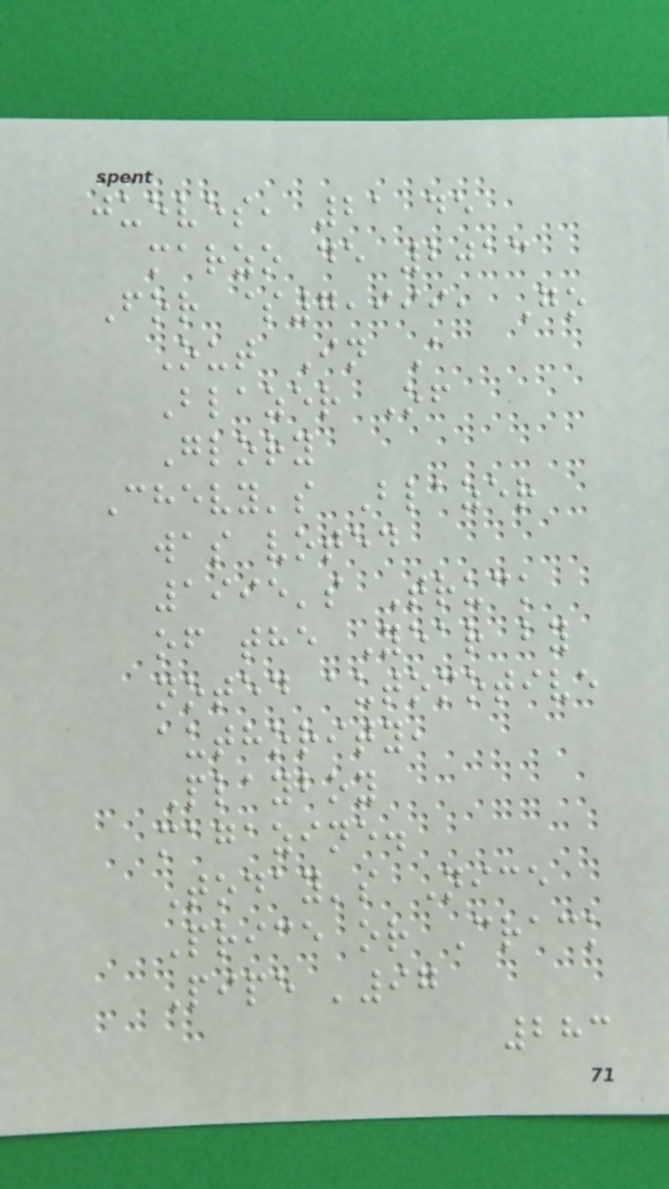jueves, 21 de
marzo de 2013
For $7,999, Go
Out In A
Blazer Of
Glory
Chevy's Blazer
was voted
1995's Truck
of the Year by
noted automotive
authority,
Playboy
magazine.
Today's Nice
Price or Crack
Pipe '97
283
